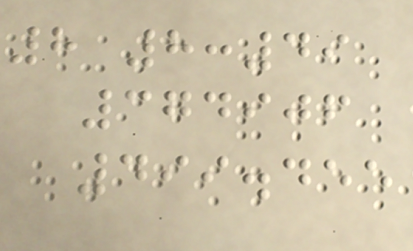8 8:49
374906
499.455
